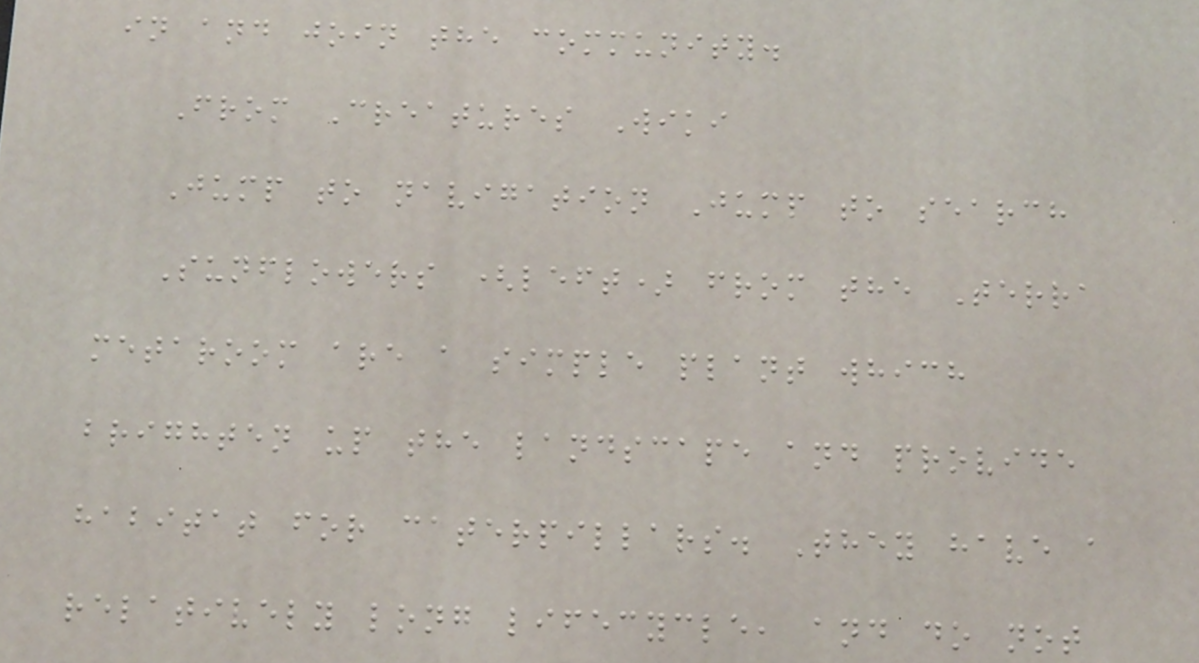in and join the community.
From Creatures Wiki
Jump to navigation Jump to search
Sunflowers (left) from the Terra
metaroom are a simple plant which
brighten up the landscape and provide
habitat for caterpillars. They have a
relatively long lifecycle, and do not
